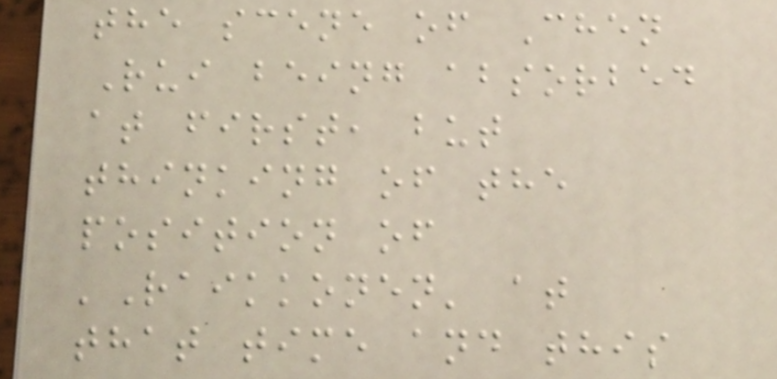the scene of Chen
Rui being absorbed
at first, but
thinking of the
position of
'Raikkonen' at
that time and this
